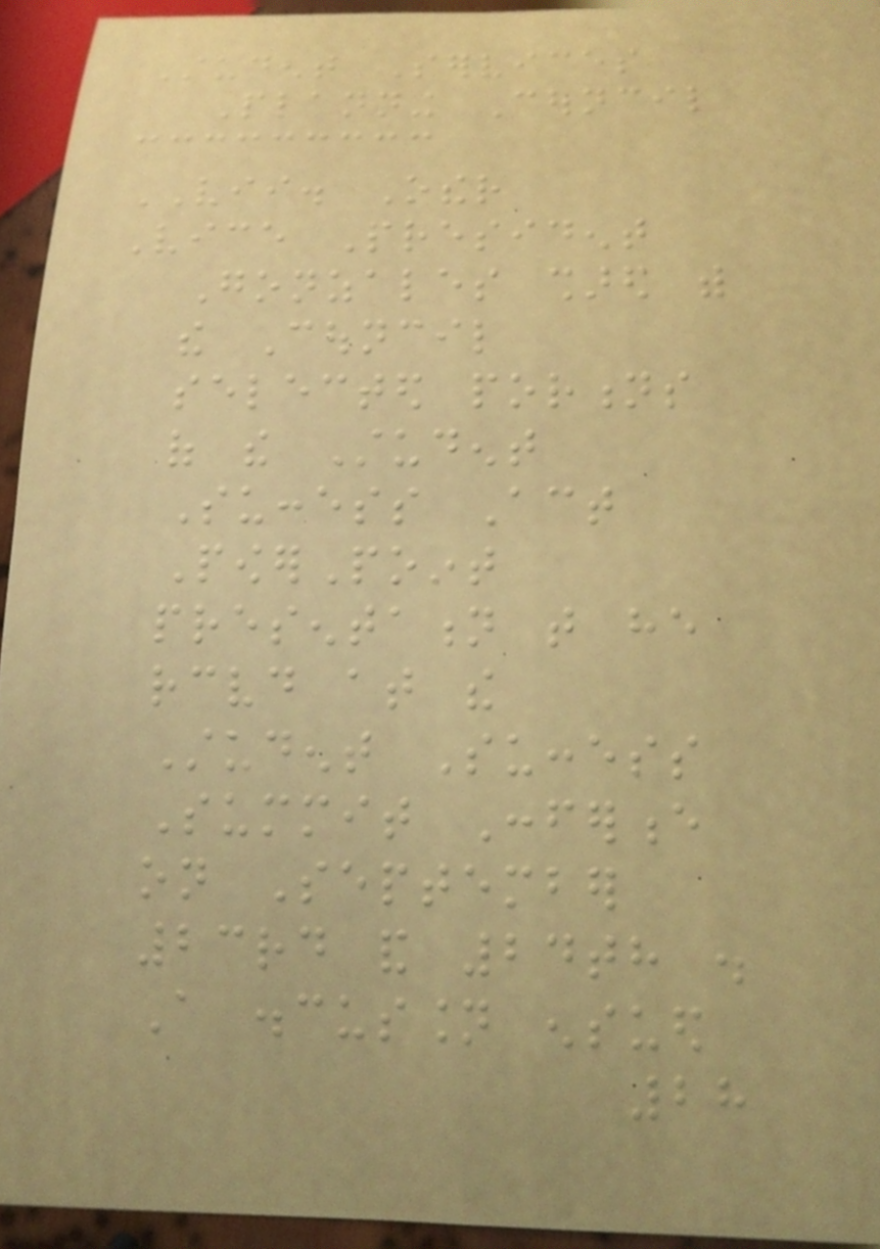Student Services
Planning Council
VII. Other
Vice President
Gonzales shared with
the Council
selected portions
of the Student
Success Act
PowerPoint
presentation that he
received at the
Student Success
Summit Conference
on September
23rd and 24th .
A discussion ensued
28
